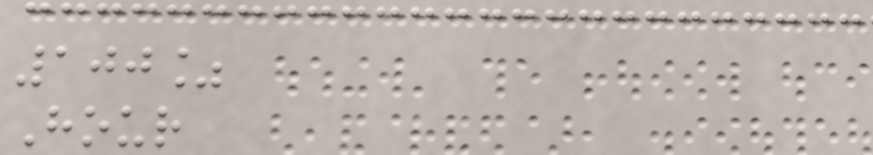100%
Hour
